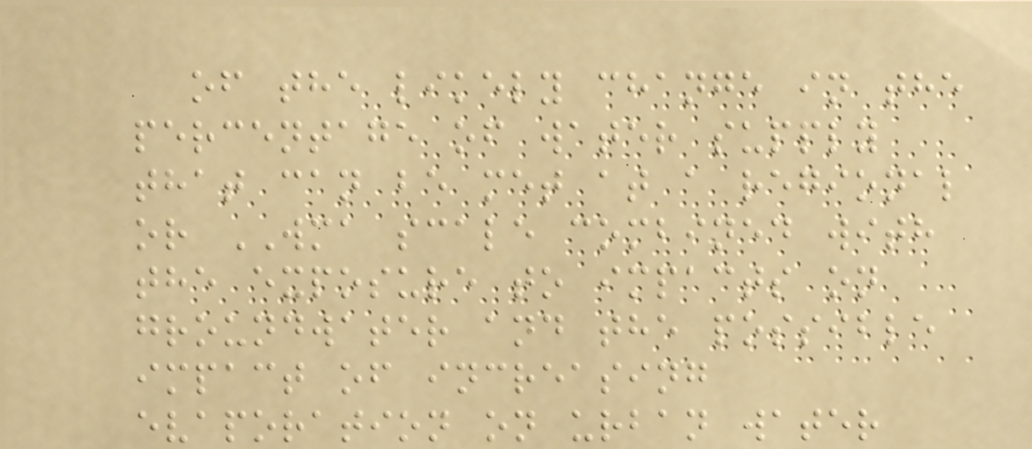of the likely change in the
percentage of water supply
that can be met at a regional
or WMA scale combined with
the exposure to impacts on
groundwater and the possible
impact of increasing
evaporation on urban water
